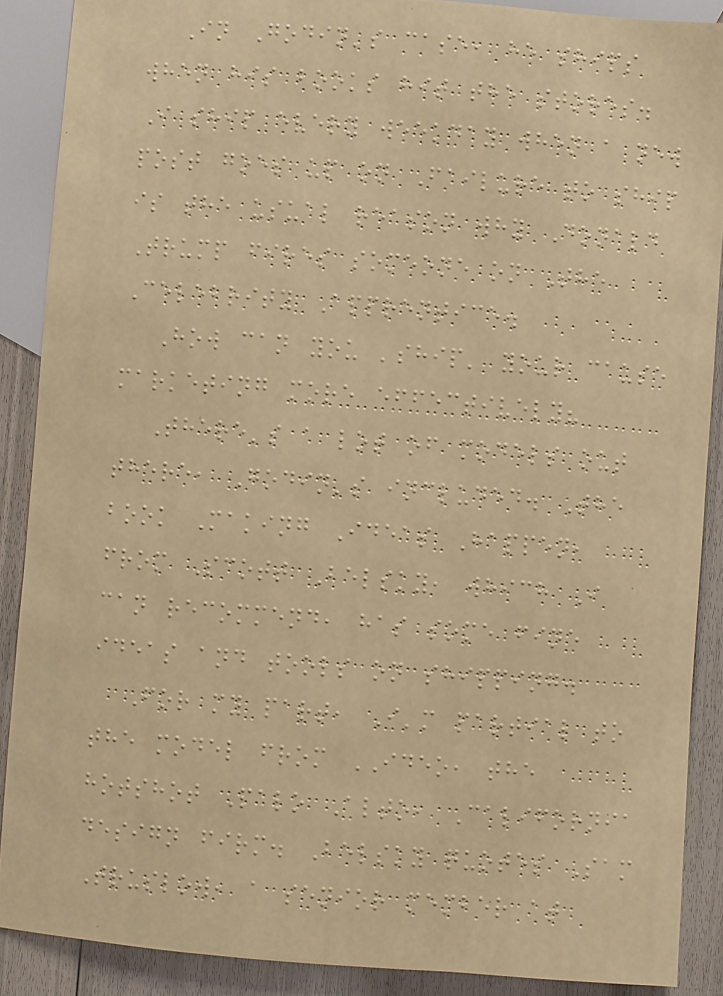In Godin's case, he ships
when his books hit the stores.
I ship every weekday when a new
post goes up on Failure to ship
is the usual reason why Donald
Trump fires someone on The
Celebrity Apprentice.
How can you 'ship' your cause
marketing more effectively?
There's a lot of models out
there, Godin's included. The
book Making Ideas Happen,
from Scott Belsky, which I
can recommend, has some fine
ideas and tools on shipping.
For my part, I'm partial to
the model from IDEO, the
hotshot Palo Alto, California
design firm. Belsky quotes Sam
Truslow, a senior member at
